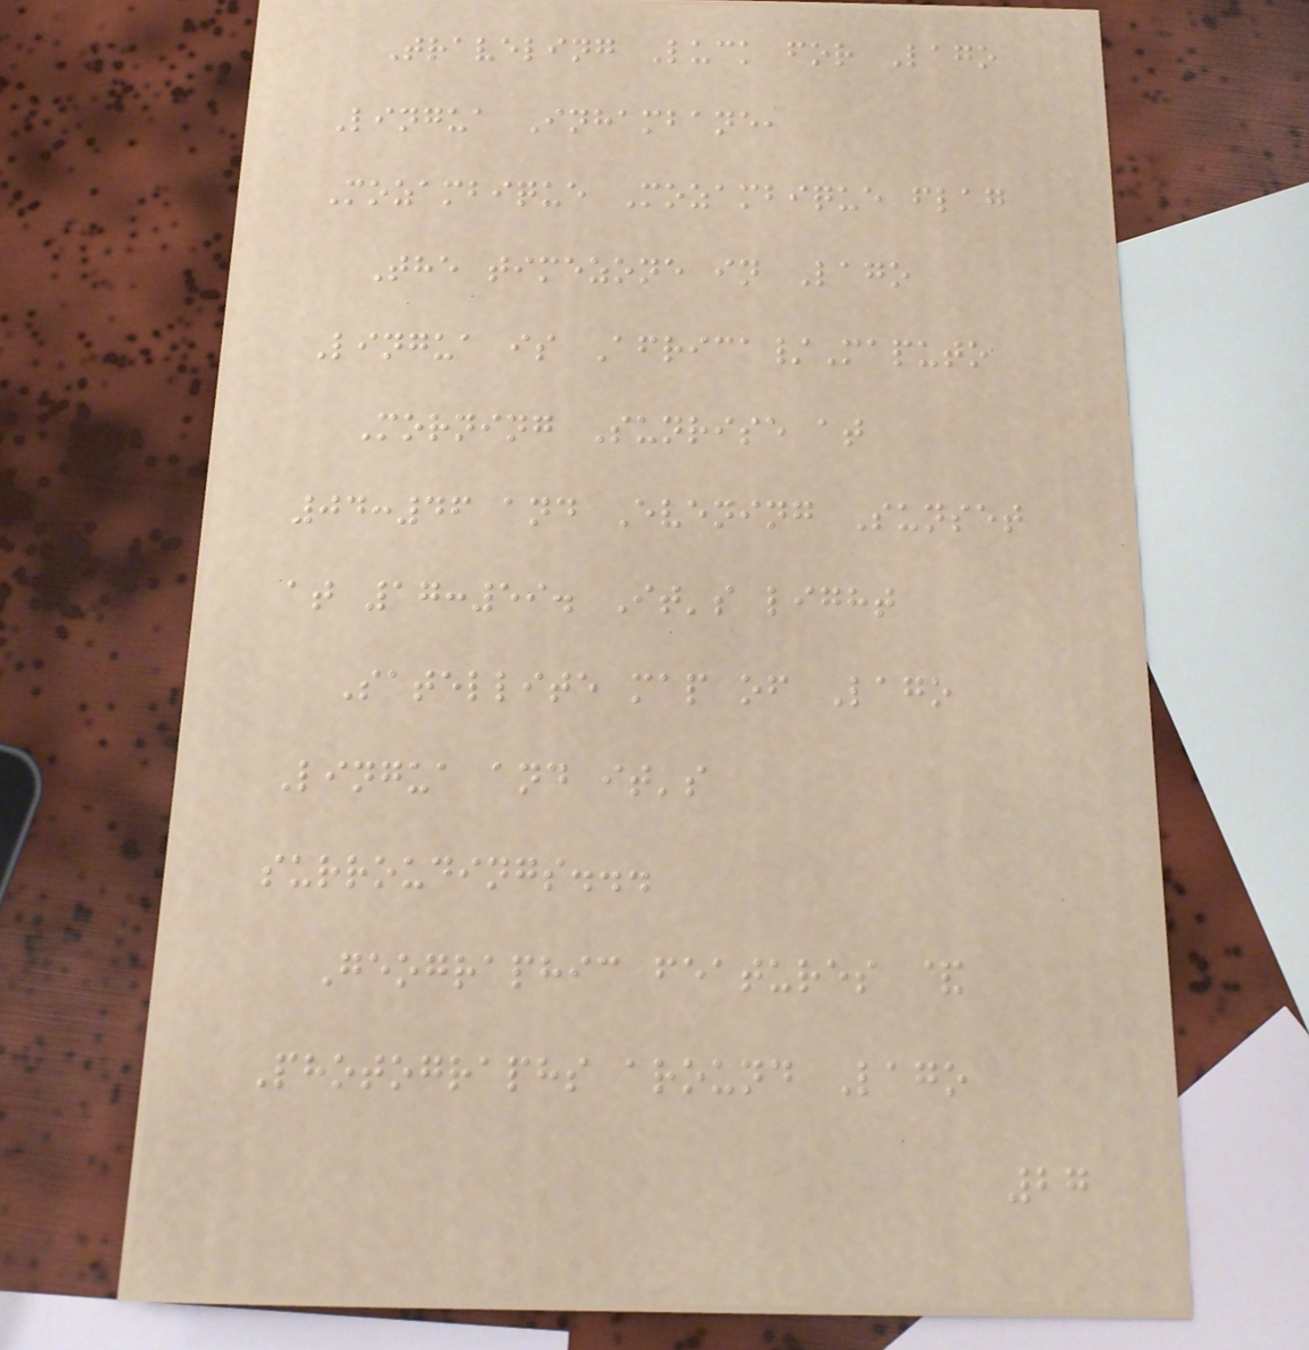Traveling Luck for Lago
Lingua Inhambane,
Mozambique Mozambique flag
The timezone in Lago
Lingua is Africa/Maputo
Morning Sunrise at
04:46 and Evening Sunset
at 17:59. It's light
Satellite map of Lago
Lingua and it's
surroudings...
Geographic features &
Photographs around Lago
27
